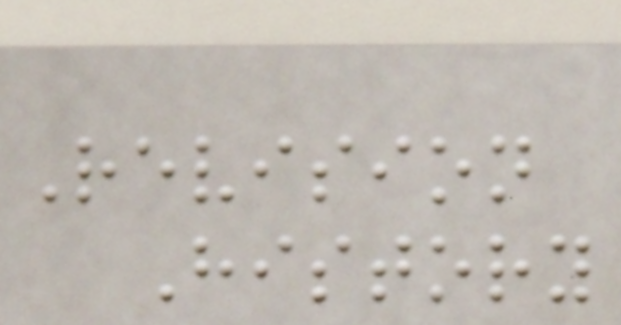Revision
History
